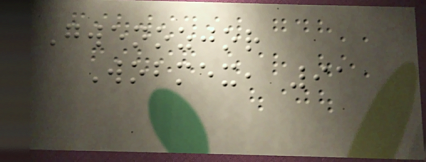Gwenozjor
Wobmex, 91
